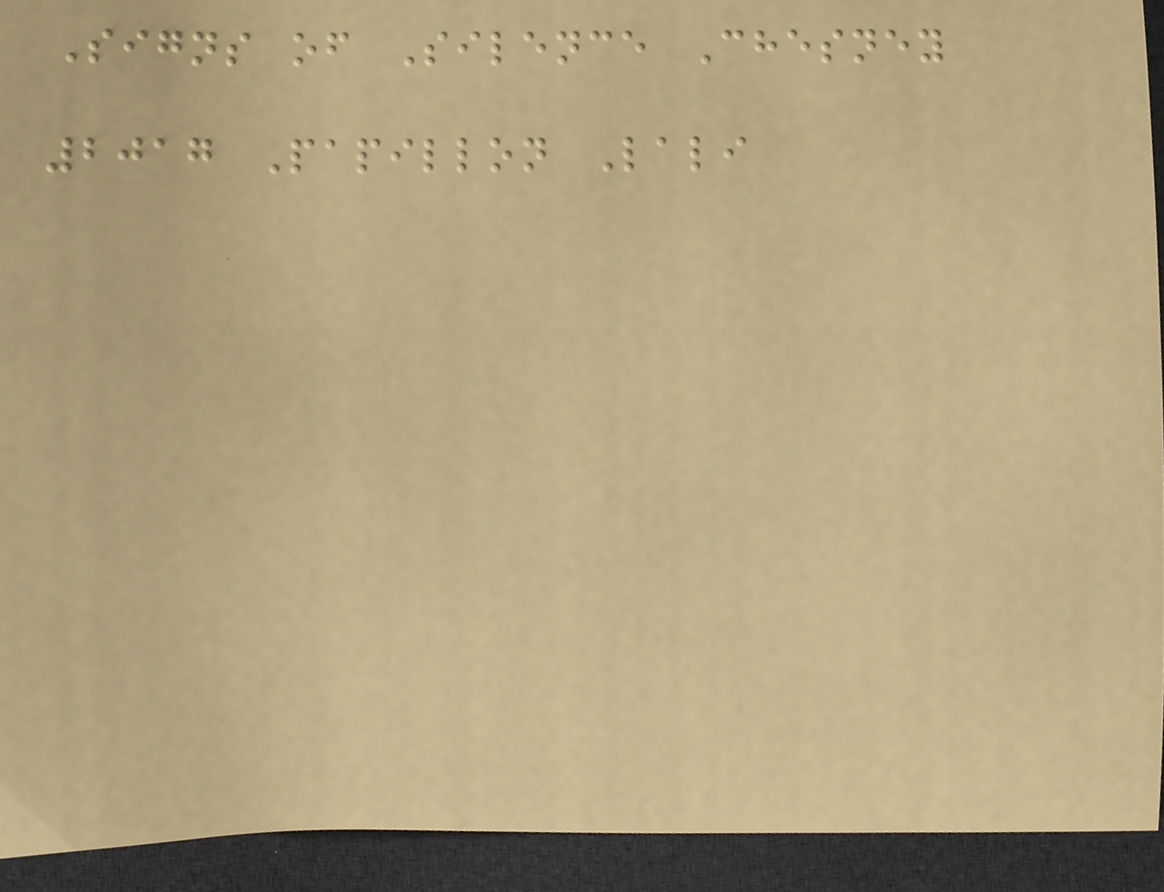Signs of Silence Chesney
2017 Papillon Lali
